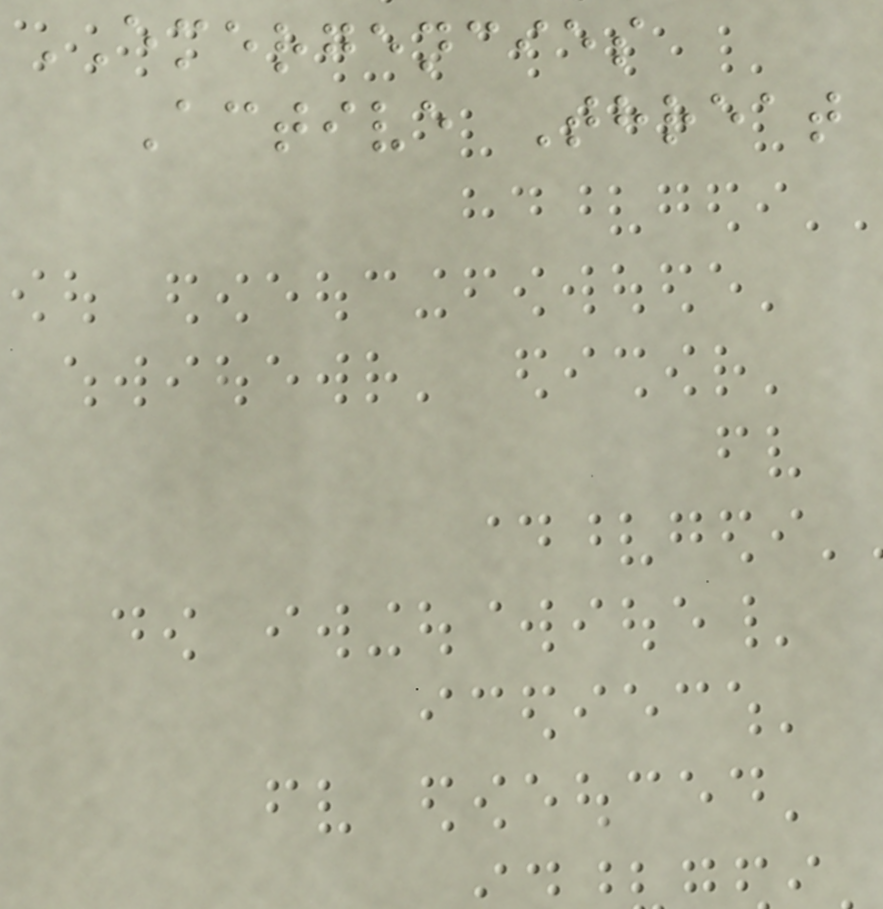EMERGENCIES
Active Threat
